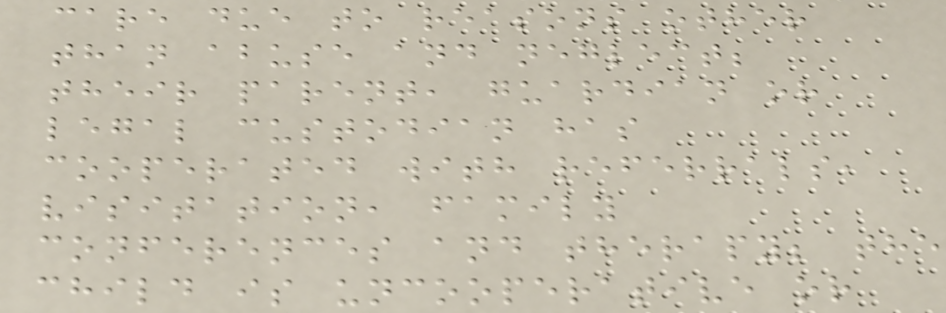care due to reasons other
than abuse and neglect;
their parent, guardian or
legal custodian has
cooperated with referrals,
visitation, family
conferences and therapy; the
child is uncooperative or
